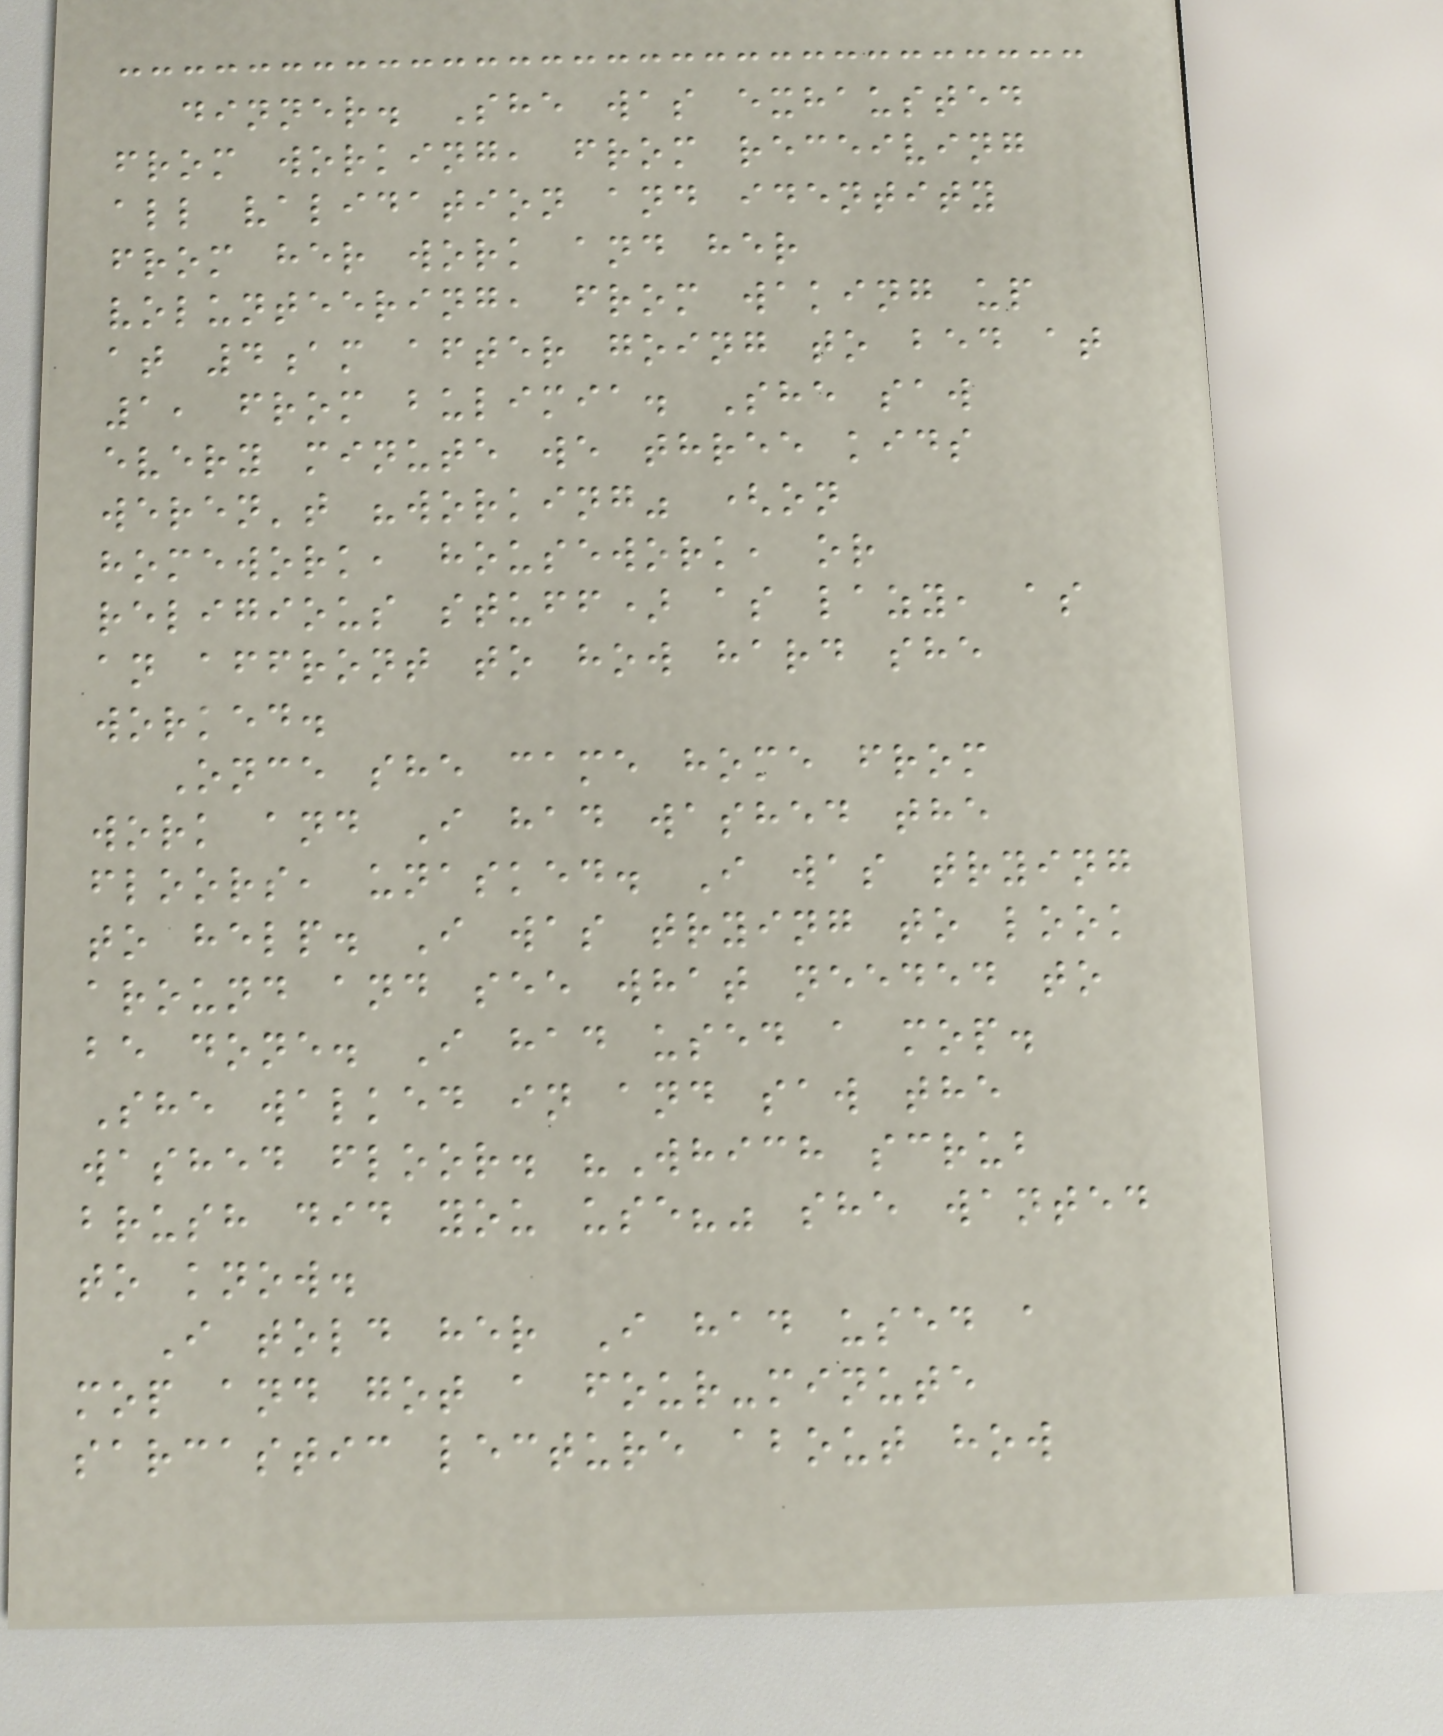dinner. She was exhausted
from working, from receiving
all validation and identity
from her work and her
volunteering, from waking up
at 4am after going to bed at
1, from bulimia. She saw
every minute we three kids
weren't "working" (on
homework, housework, or
religious stuff) as lazy, as
an affront to how hard she
worked.
Once she came home from
work and I had washed the
floors, unasked. I was trying
to help. I was trying to look
around and see what needed to
be done. I had used a mop.
She walked in and saw the
washed floor. "Which scrub
brush did you use?" she wanted
to know.
I told her I had used a
mop and got a four-minute
sarcastic lecture about how
